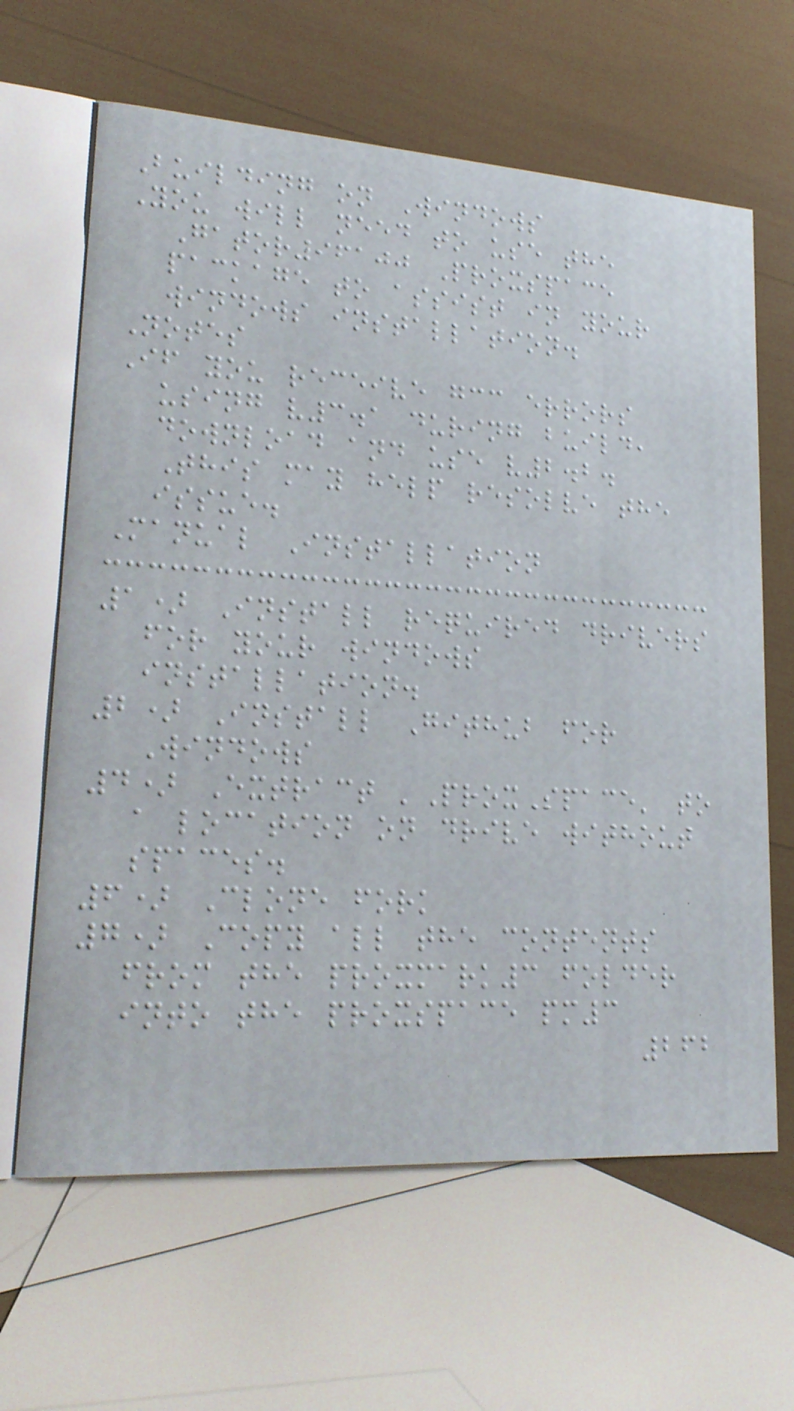Building on Windows
You will need to use the
Gator96100 Proxspace
package to assist in your
windows installation.
Notes
If you receive gcc errors
using v3.1 during build,
download and use v2.2.
This may help resolve the
issue.
Manual Installation
1) Install required drivers
for your windows
installation.
2) Install Github for
Windows
4) Extract 'ProxSpace' to
a location on drive without
spaces.
6) Clone fork
7) Copy all the contents
from the proxmark3 folder
into the proxspace pm3
262
